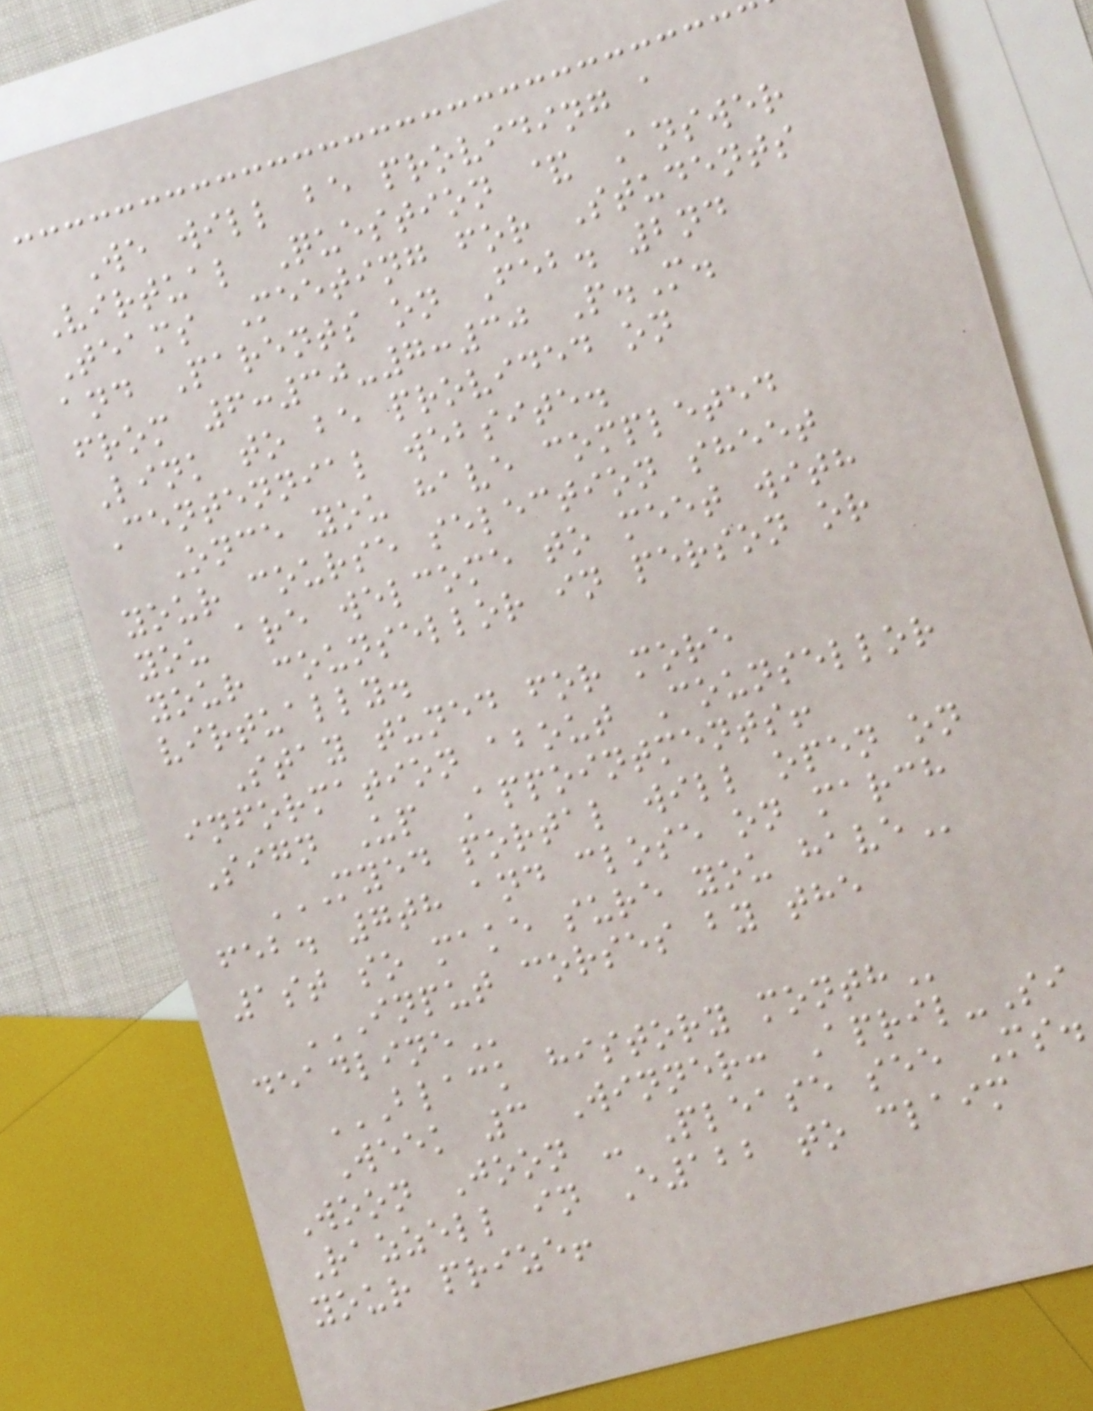We will be providing a
Virtual Question & Answer
Teams Meeting for Students
and Parents on Feb. 2nd
from 6:30-7:30 P.M.
Link to be provided on
Centennial website.
Once you have completed
your course selection sheet
you are welcome to meet with
your counsellor in person or
virtually.
Stay tuned for more
information about Counsellor
Sign Up Appointments!
MYED PORTAL WILL OPEN ON
FEB. 7TH AND CLOSE ON MARCH
1ST SO MAKE SURE YOU HAVE
INPUT CORSES BY THE
DEADLINE
BLACK HISTORY MONTH
Week 3 Winner: April-Si
Woon Joon - Please see Ms.
Razzell in E122 to claim
your prize!
